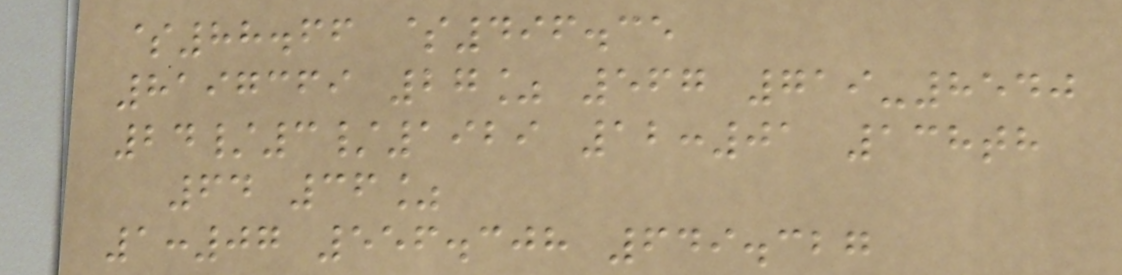$88.66 $496.35
8197369 27% 567 719-8540
24/3/1929 12:01 138th
64 36%
1:07 556.308 649.327
